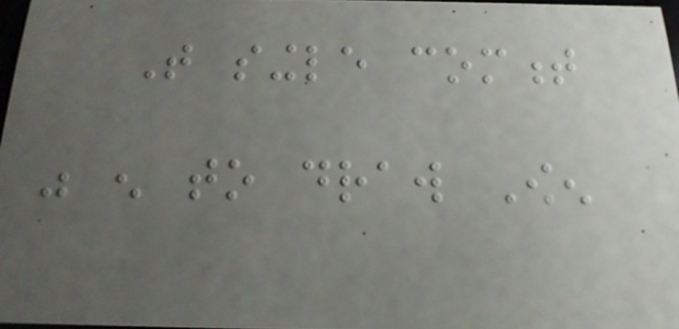That single comment
was enough to draw Owen
